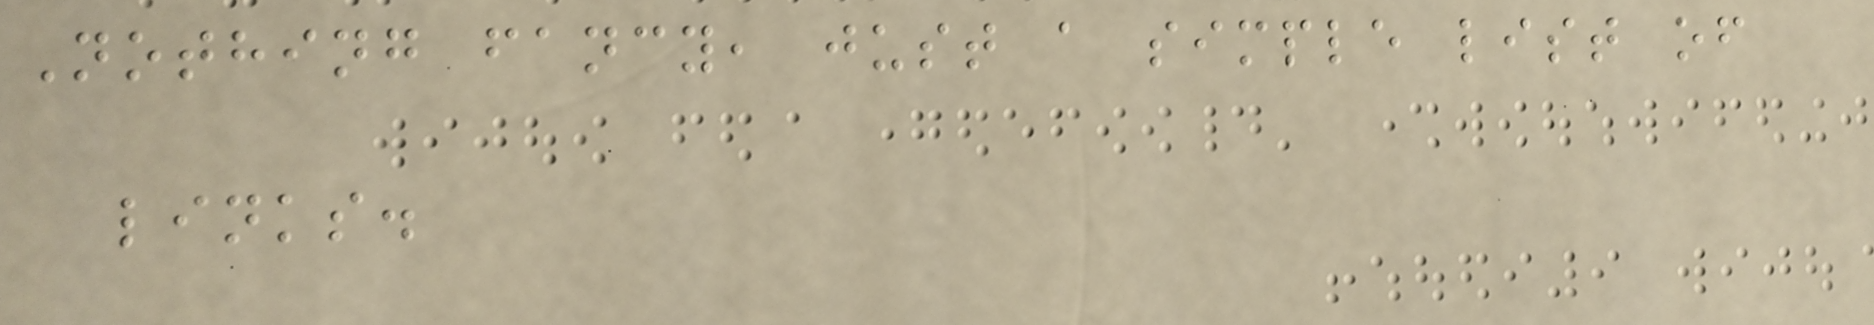Nothing fancy, just a simple list of
links.
